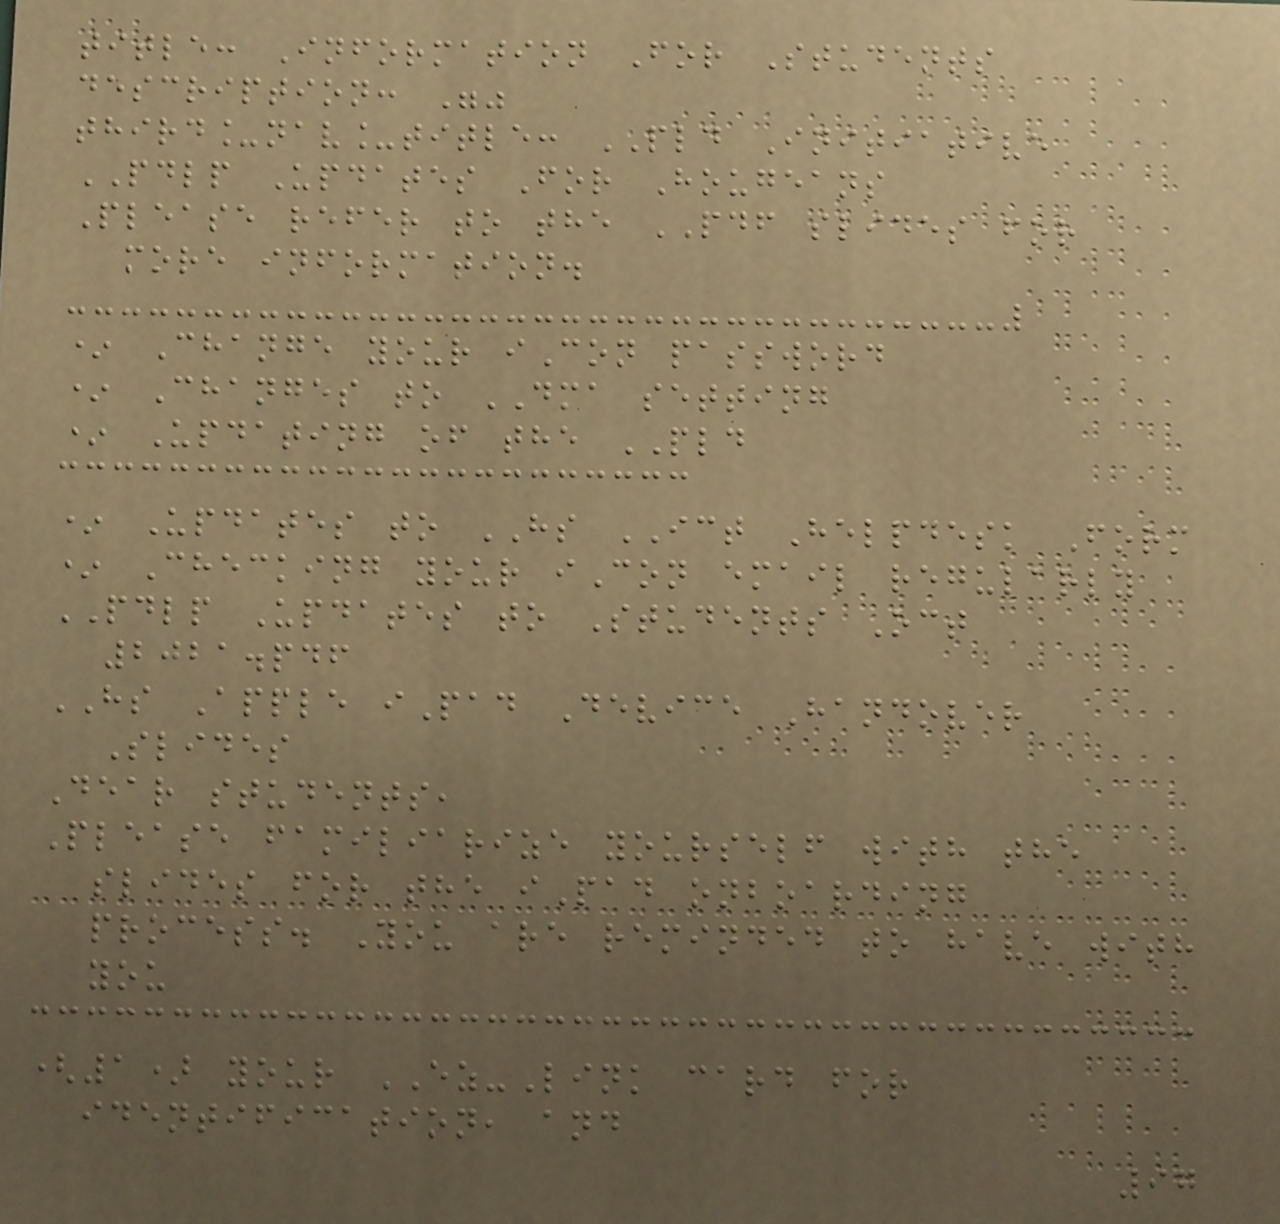title: Information For Students
description: ""
third_nav_title: PLD Initiative
PDLP Updates For Hougeans
Please refer to the PDF slides for
more information.
* Change your iCon password
* Changes to DMA setting
* Updating of the PLD
* Updates to HS ICT Helpdesk Form
* Checking your iCon email regularly
PDLP Updates to Students Oct
2021.pdf
HS Apple iPad Device Handover
Slides
Dear students,
Please familiarize yourself with the
slides for the iPad onboarding
process. You are reminded to have with
you
(1) your EZ-Link card for
identification, and
97
